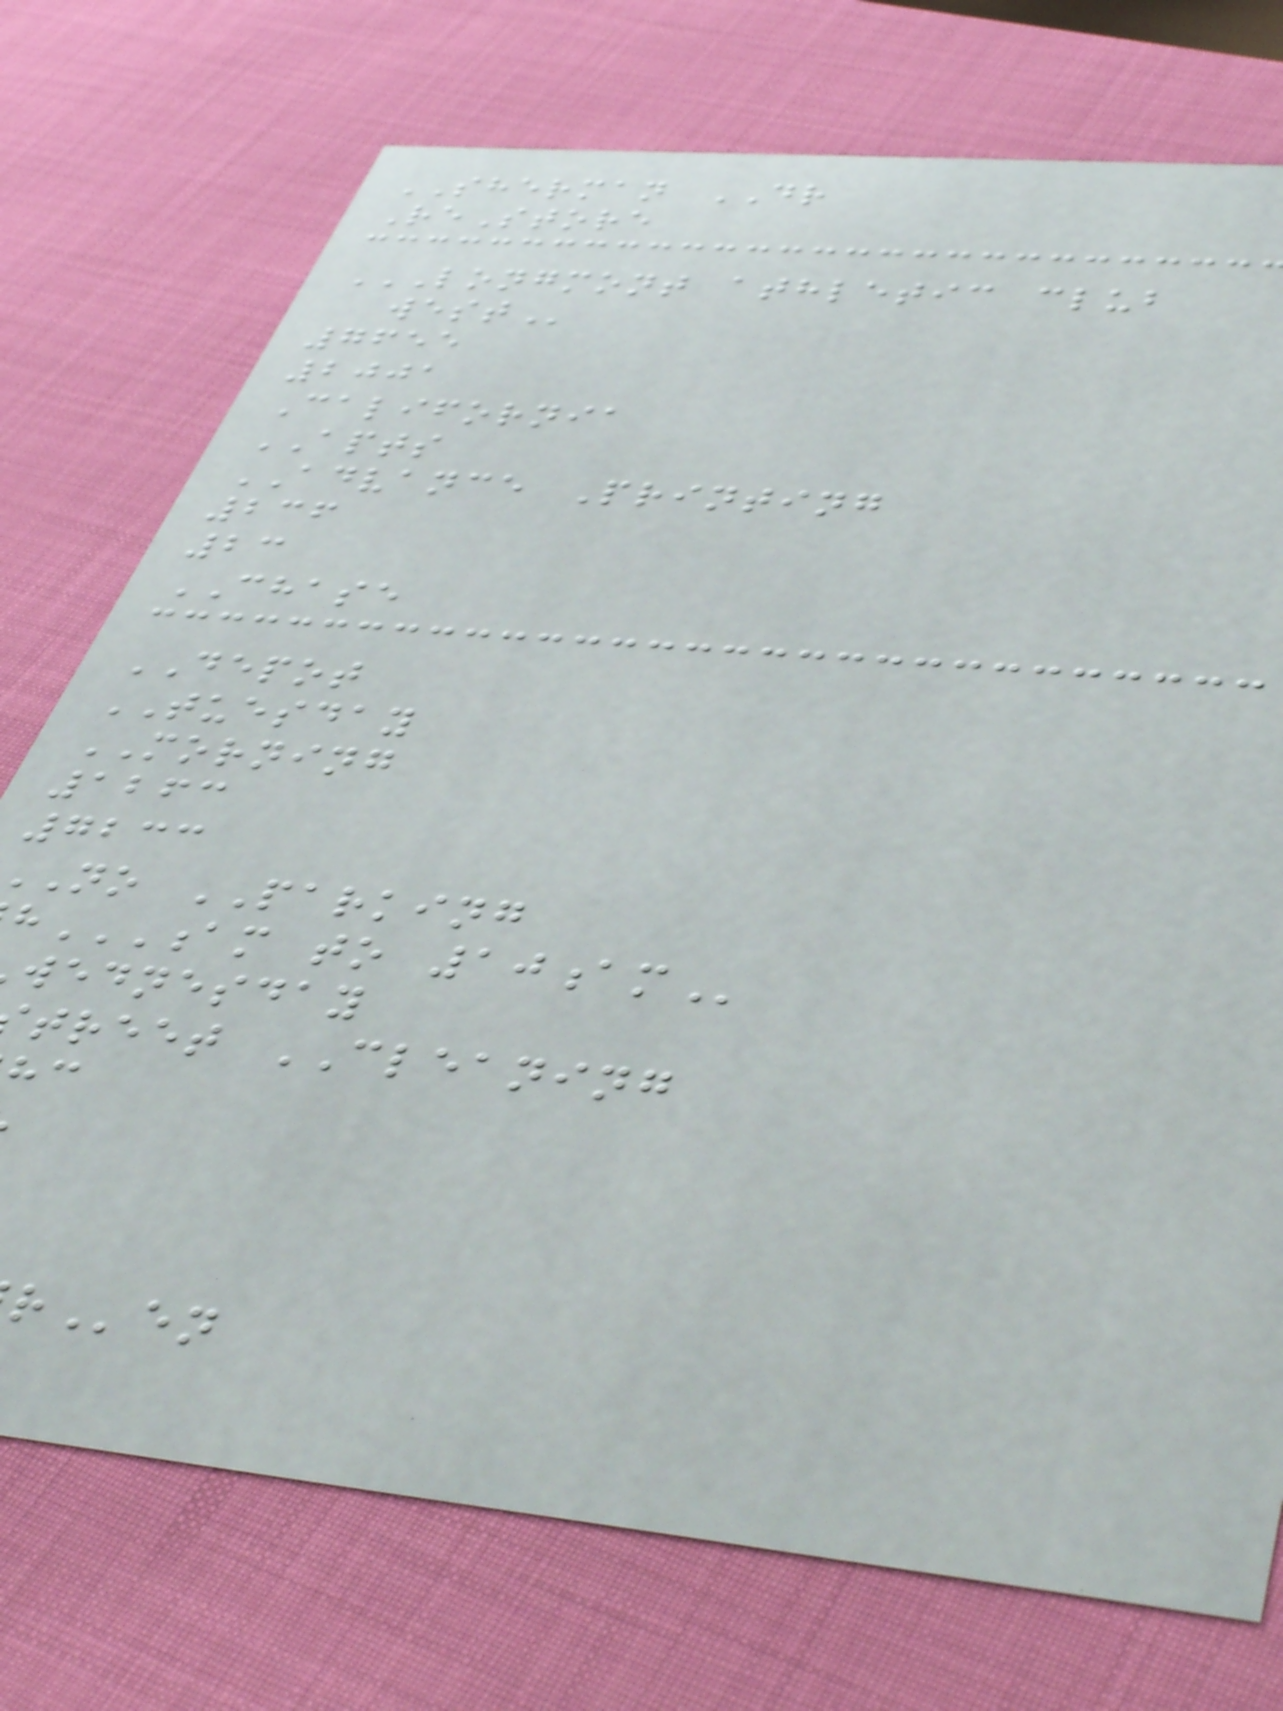SHERMAN DR
ReStore
LONGMONT ATHLETIC CLUB
7655
2001
California
APTS
ADVANCE Printing
236
23
CHASE
DEPOT
TUESDAY
MORNING
1263
7233
no PARKING
wednesday
treet CLEANING
